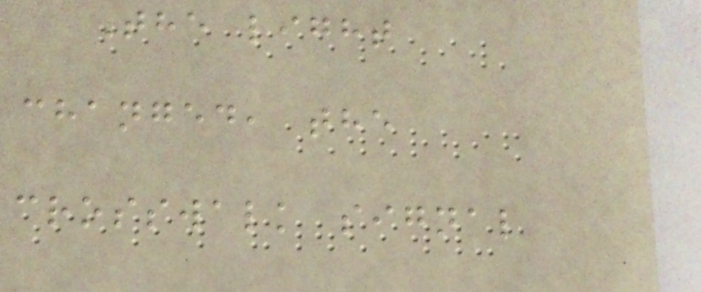The light
changed, the
crosswalk signal
